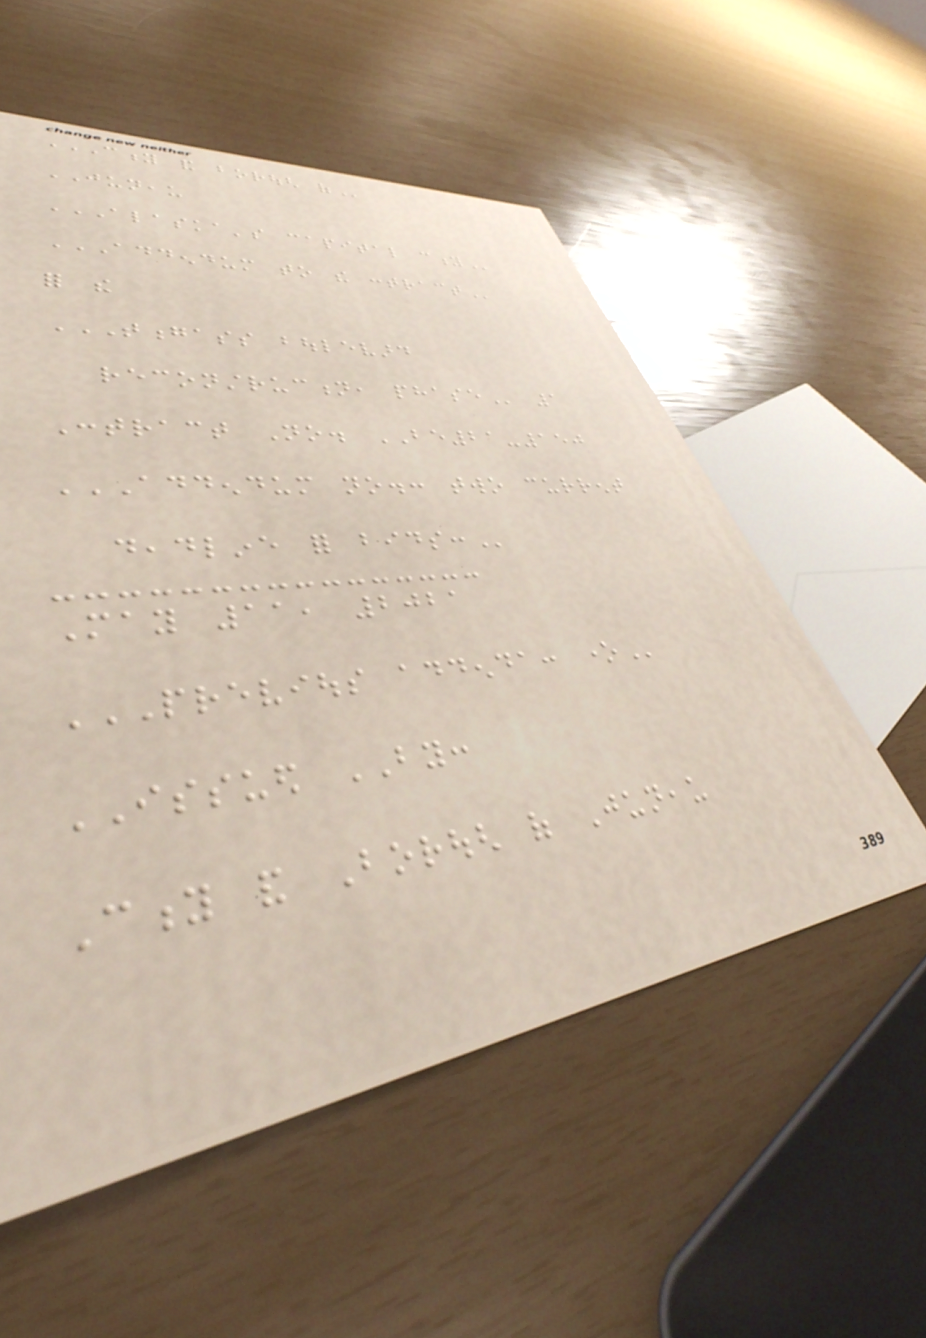CITY AND BOROUGH OF
JUNEAU
ALASKA'S CAPITAL CITY
ADDENDUM TO THE CONTRACT
for the
TONGASS BOULEVARD
RECONSTRUCTION, PHASE 1
Contract No. BE21-150
ADDENDUM NO.: TWO CURRENT
DEADLINE FOR BIDS:
May 11, 2021
PREVIOUS ADDENDA: ONE
ISSUED BY:
City and Borough of Juneau
